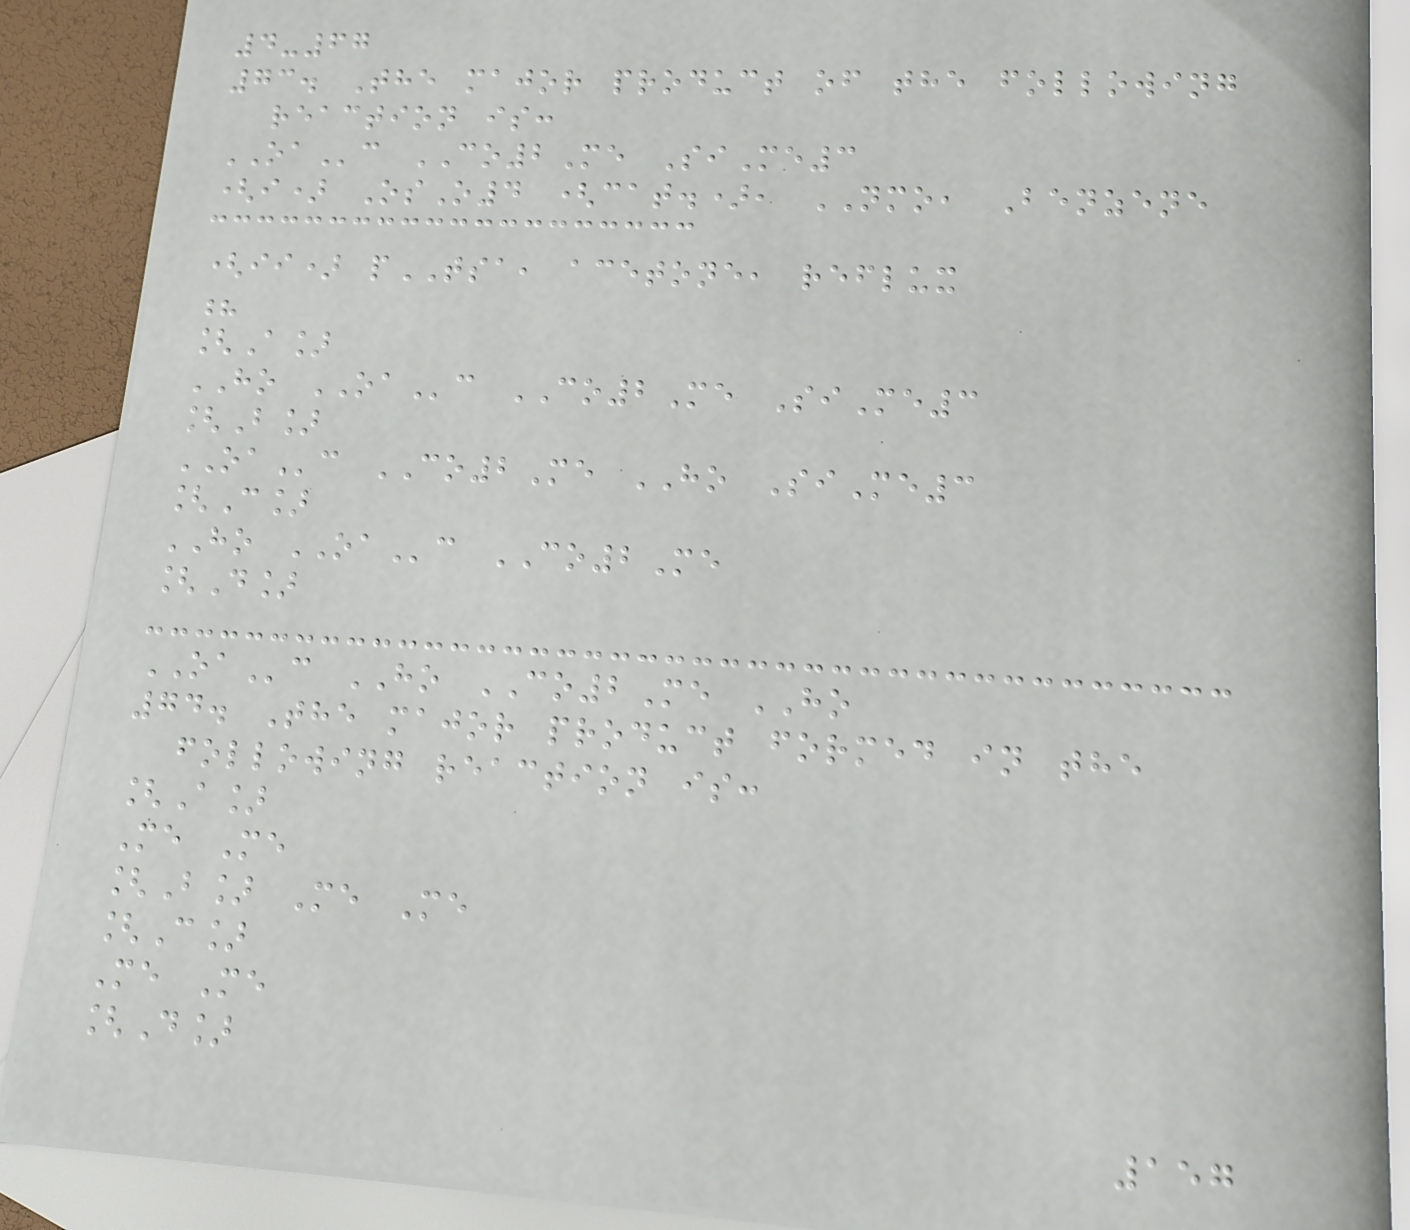4-67
73. The major product of the following
reaction is:
OAc CO2Me SiMe3
(i) OsO4 (cat.), NMO, Benzene
(ii) pTSA, acetone, reflux
?
[A]
HO OAc CO2Me SiMe3
[B]
OAc CO2Me HO SiMe3
[C]
HO OAc CO2Me
[D]
OAc HO CO2Me HO
74. The major product formed in the
following reaction is:
[A]
Me Me
[B] Me Me
[C]
Me Me
[D]
157
